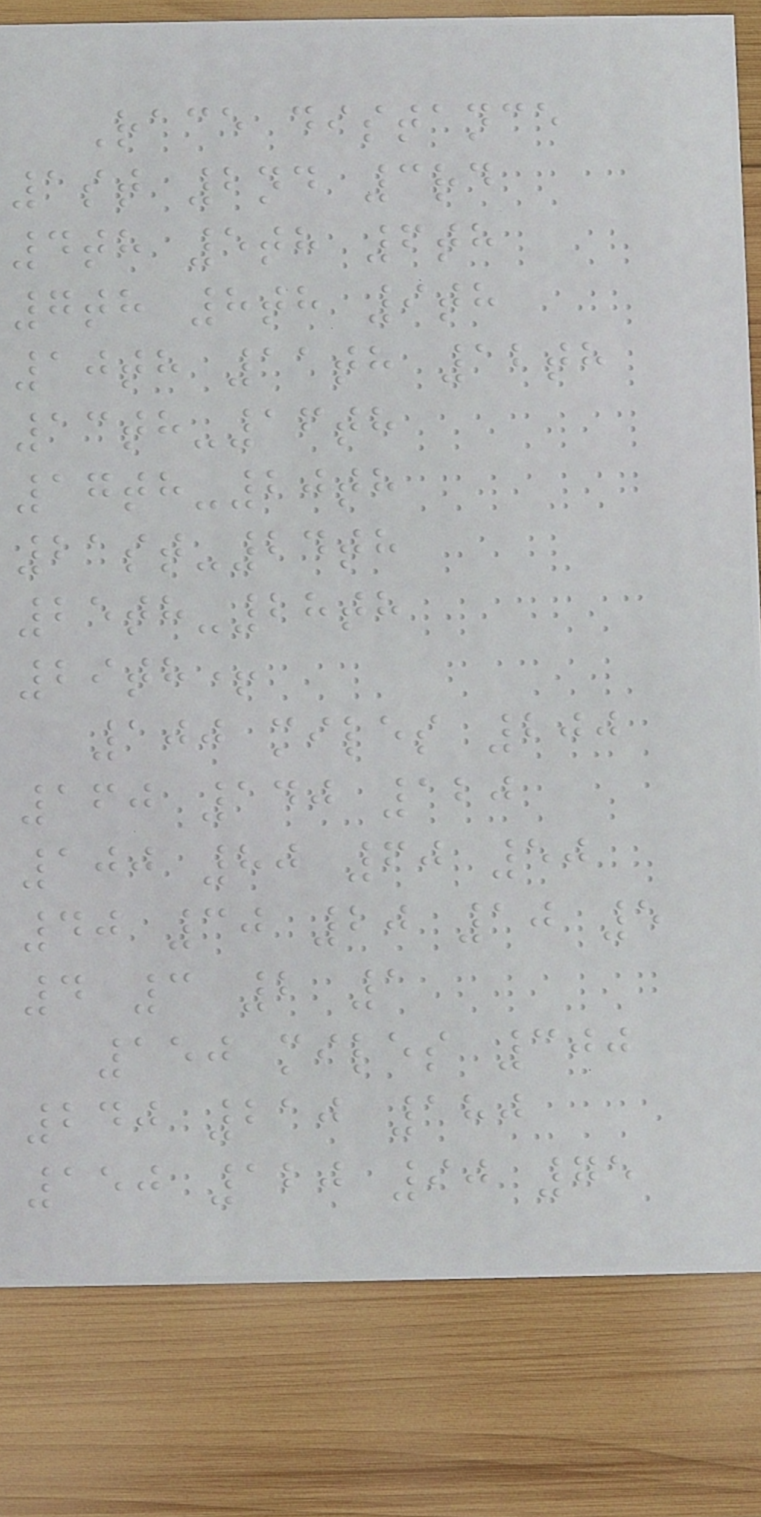Race distance
1st 2nd 3rd
4th 5th 6th
7th 8th 9th
10th 11th 12th
13th-16th
17th-20th
21st-24th
25th-28th
29th+
100 miles 200
160 140 120
100 80 60 50
40 30 20 10 5
4 3 2 1
150 miles 300
240 210 180
150 120 90 75
